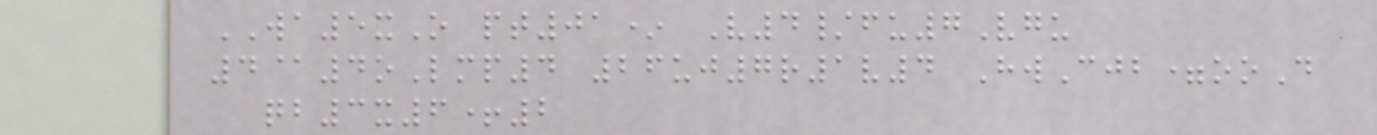WA5xO pt01* V4/fu7Vgu
4@4oLmp4 26uj7r1v4 HwCjb=ooD
qb3x6+2
